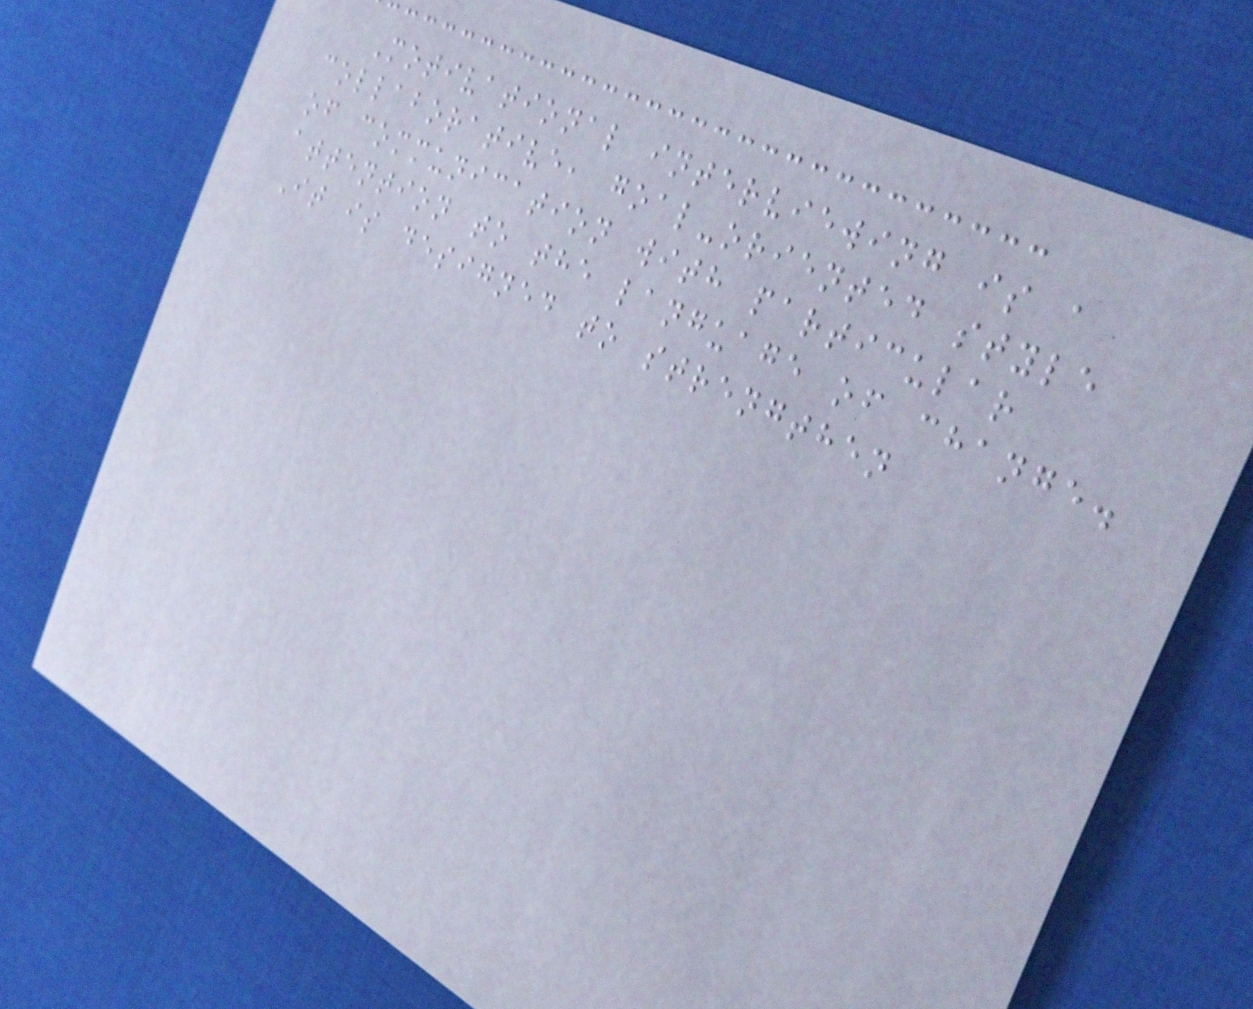Motivational interviewing is a
collaborative, goal-oriented style
of communication with particular
attention to the language of change.
It is designed to strengthen
